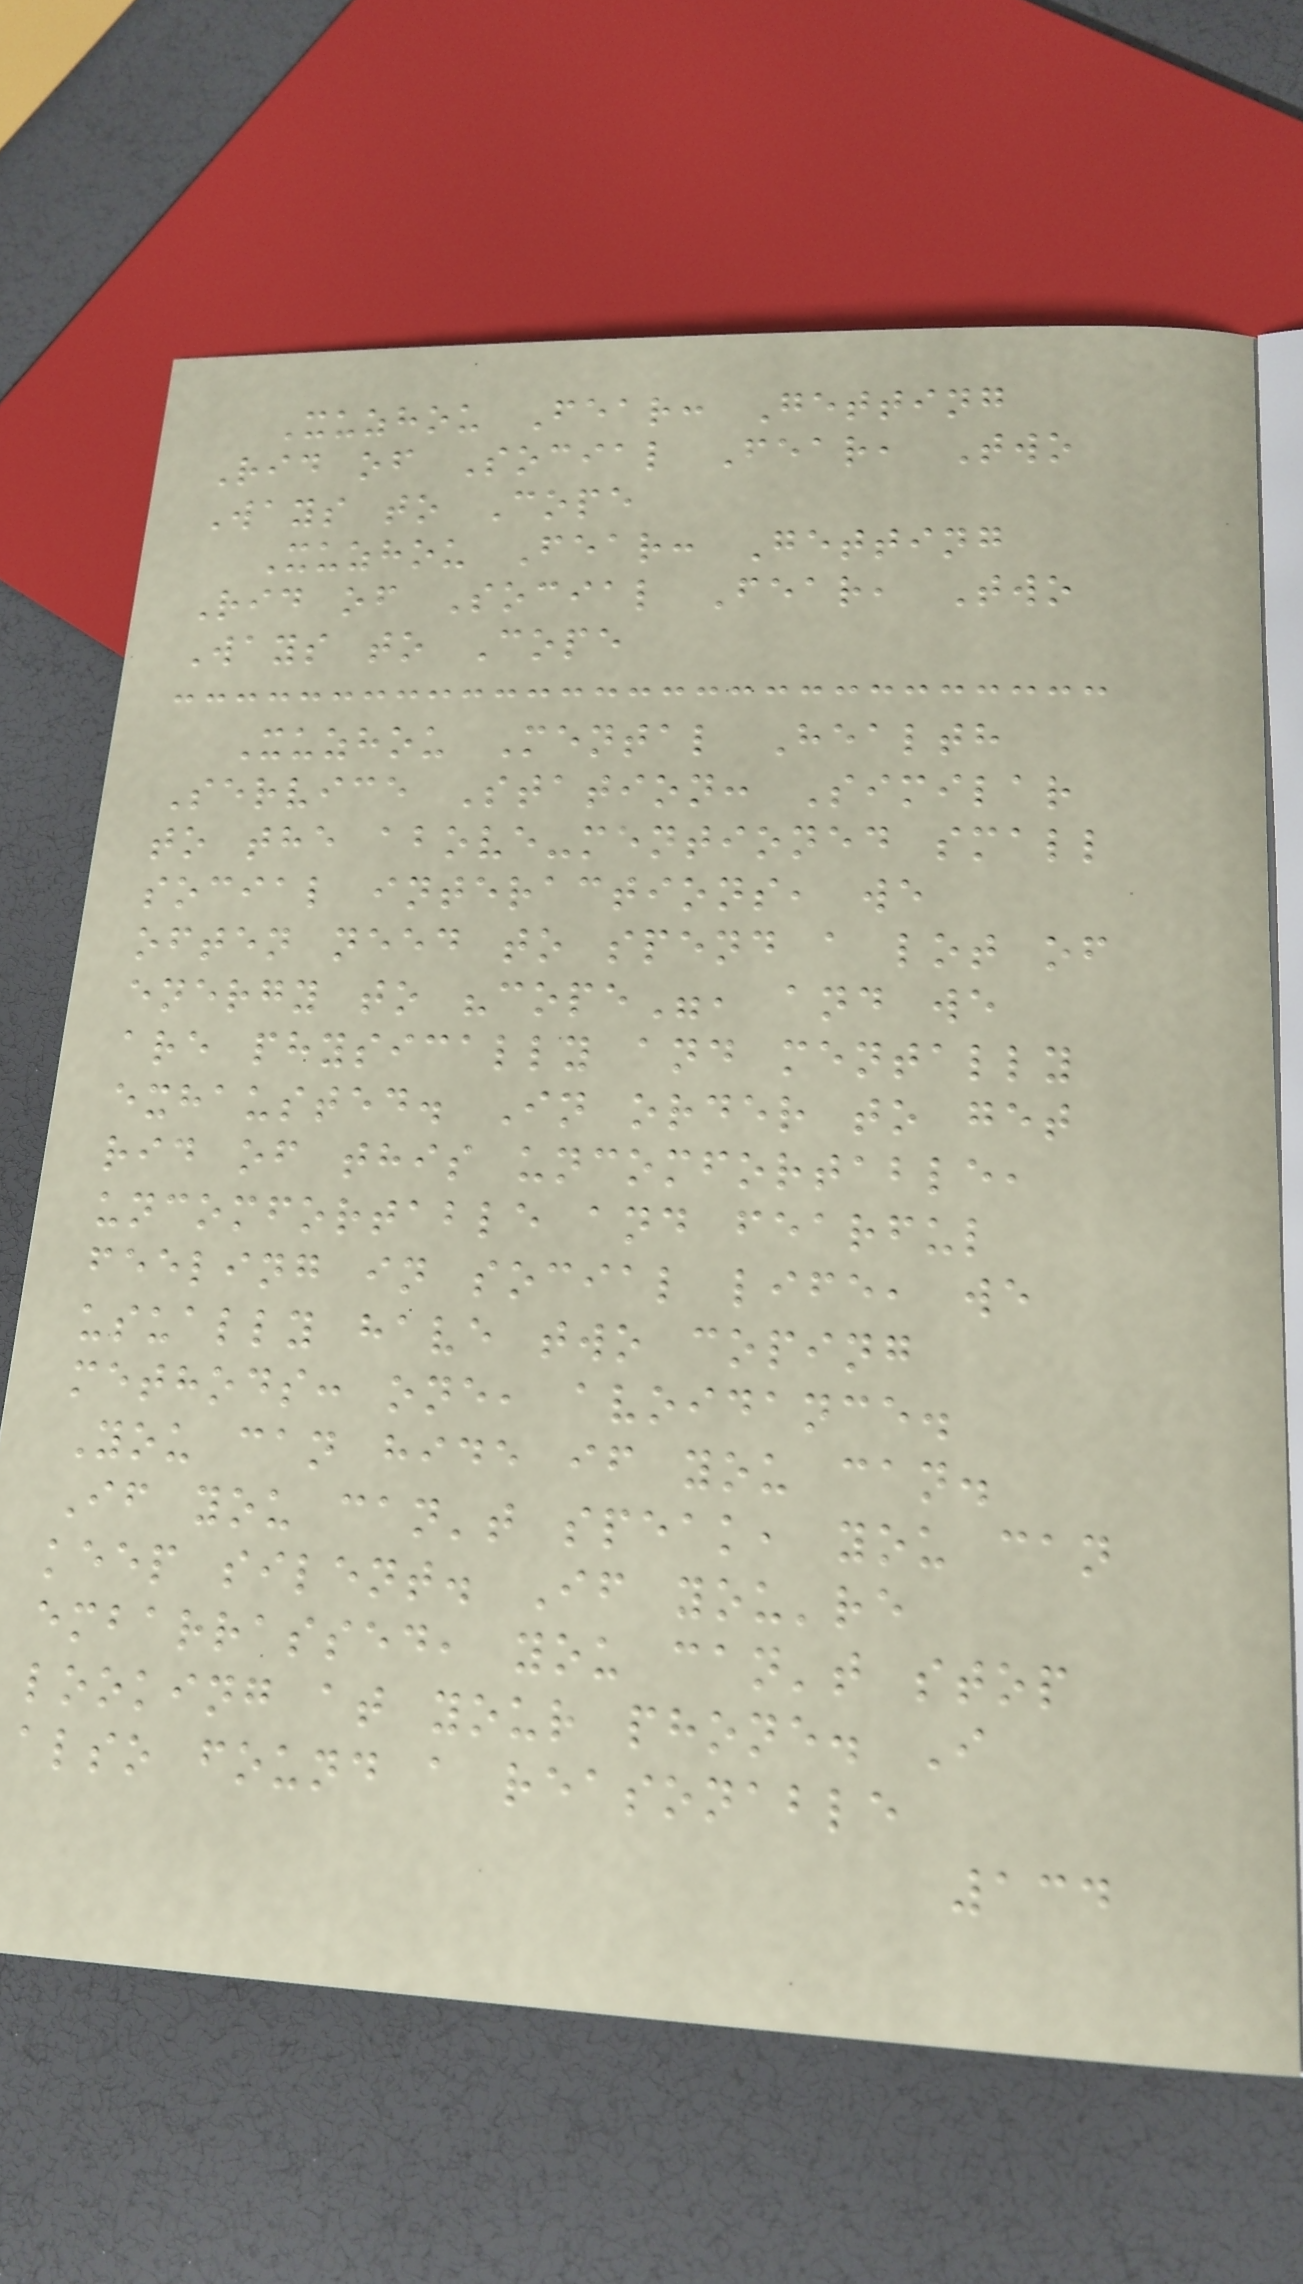Xuzhou Fear: Getting
Rid of Social Fear, Two
Ways to Cope
Xuzhou Fear: Getting
Rid of Social Fear, Two
Ways to Cope
Xuzhou Mental Health
Service Station: Similar
to the above-mentioned small
social interactions, we
often need to spend a lot of
energy to "cope", and we
are physically and mentally
exhausted. In order to get
rid of this uncomfortable,
uncomfortable and fearful
feeling in social life, we
usually have two coping
methods: one, avoidance.
You can hide if you can.
If you can't speak, you can
keep silent. If you're
embarrassed, you can't stop
looking at your phone. I
also found a reasonable
134
